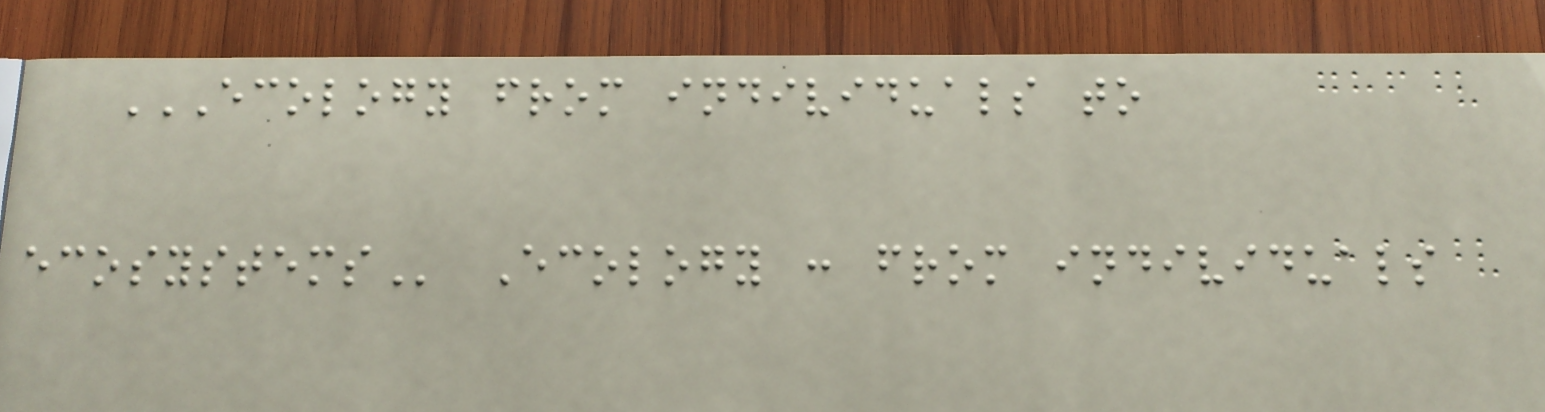ECOLOGY FROM INDIVIDUALS TO
ECOSYSTEMS Ecology : from individuals
